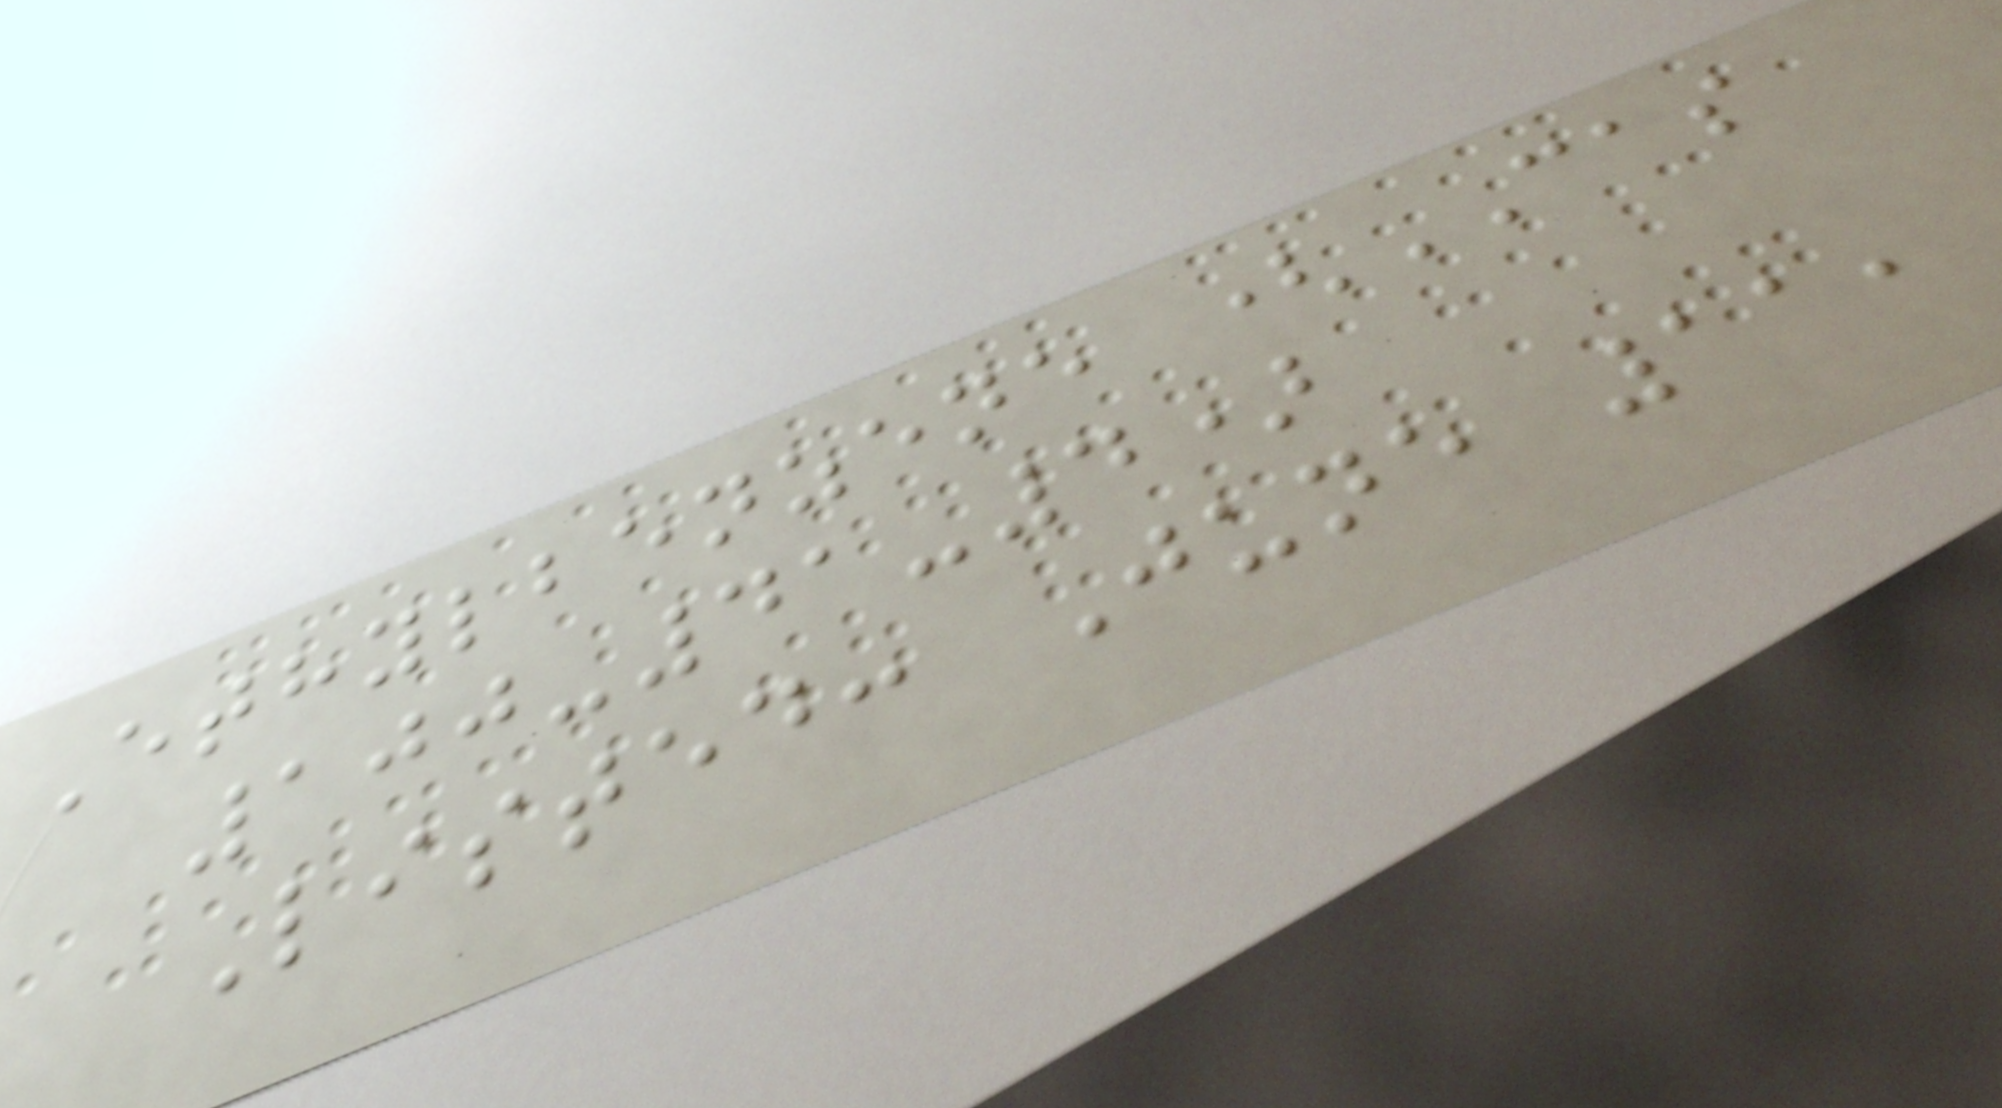Ethylbenzene (CAS
100-41-4)
Listed: June 11,
